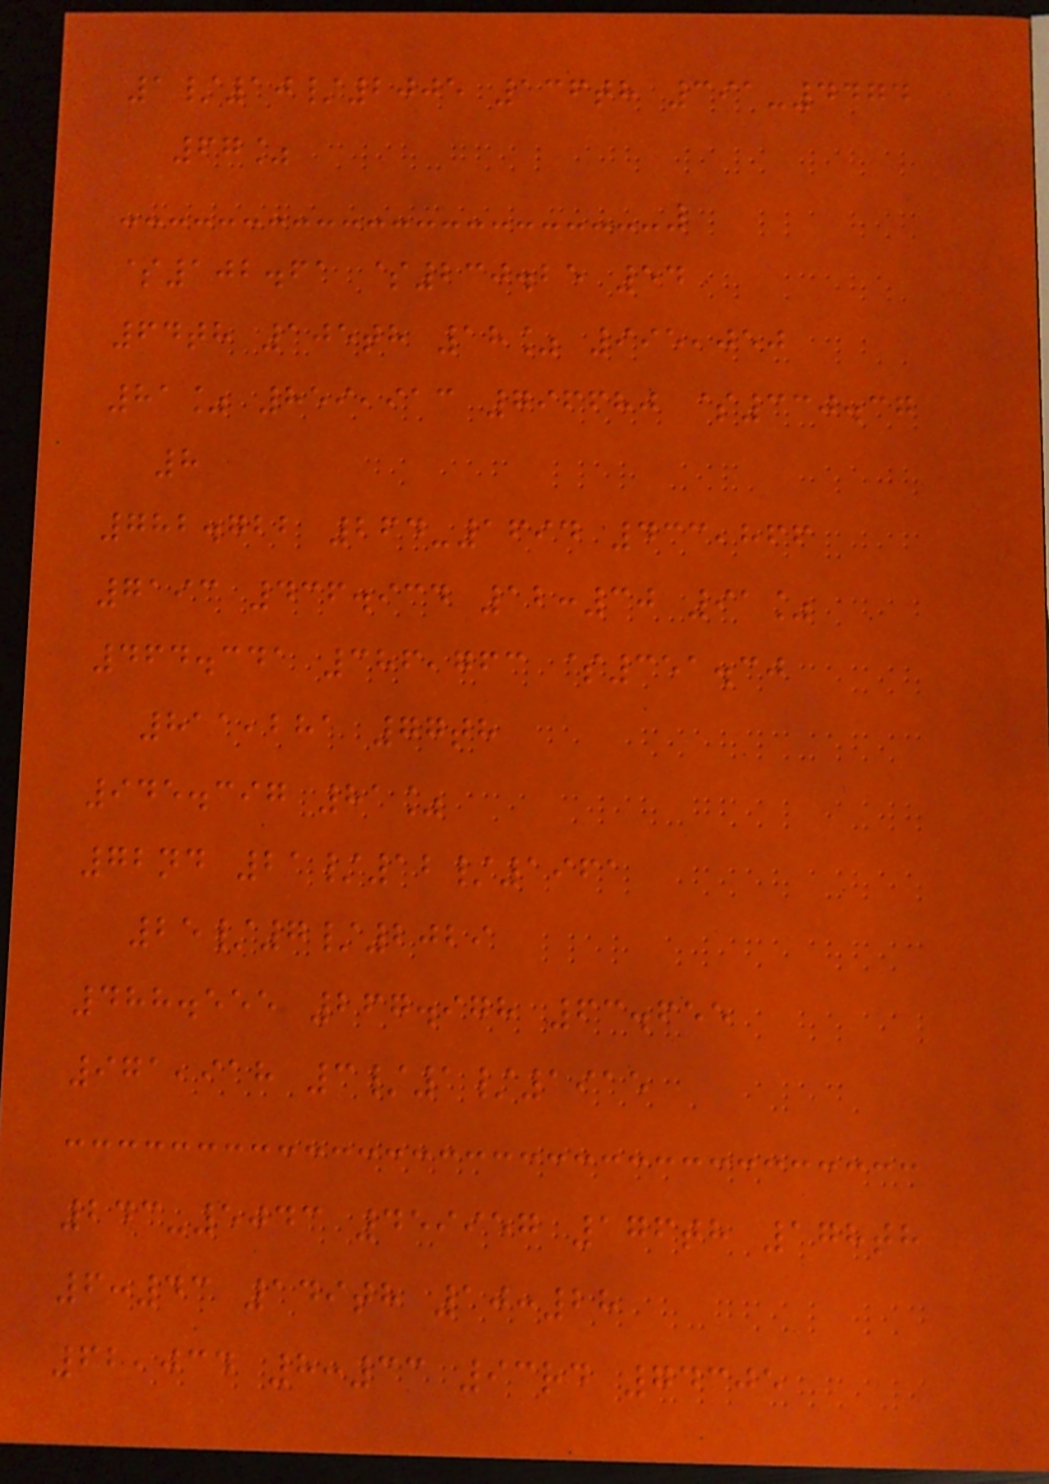1/10/2005 136th 391-4474
67%
$102.61 $230.25 54
64th 105th 18% 995,050
81% 859,913 796680 $330.37
8
782.722 264-1694 433,866
7193 436.934 12:30 91%
464.341 386,763 $351.30
811,281 77th
945.397 81%
72nd 21/12/1961
25/7/2029
488.555 267.978 63.655
971,918 3/1/1915
243-5043 459957 176th 178th
6:43 149th 10:28
62,034 8:33 93rd 74305
